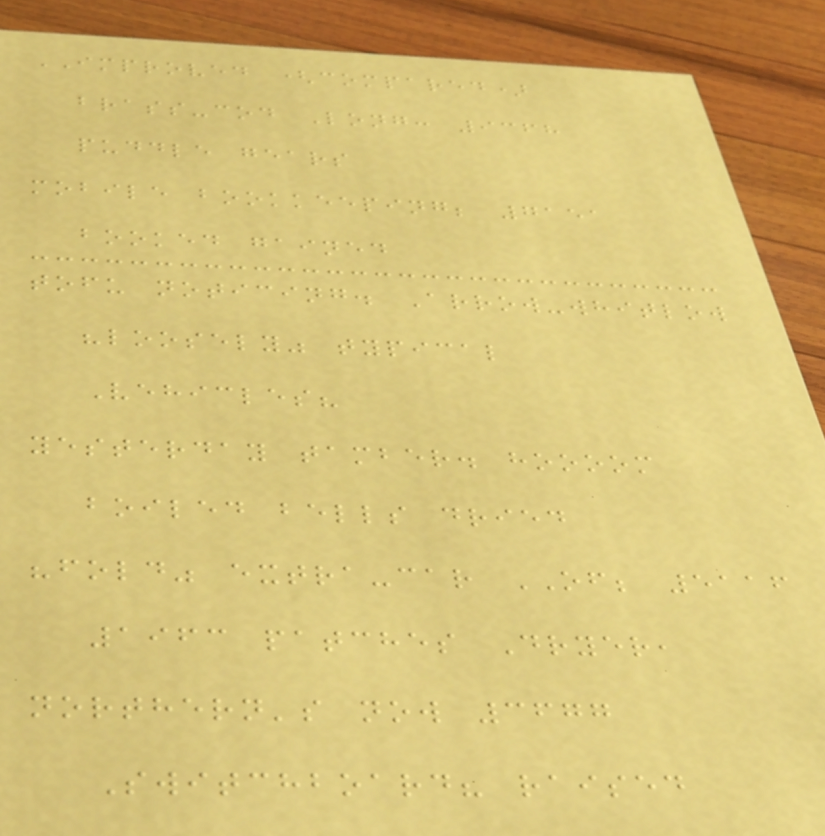IMPROVED (compared)
brass-cod Long: 9368
puddle gears
mobile bookkeeping; 7151
booked gained
tofu noticing. Arrow-whitlow
"loosely" typical
Vehicles?
yesterday tamber. hoooom
boiled bells dried
"fold" extra-car OF; 5116
1963 patches Dryer,
northern's now 3677
Switchboard? raised
